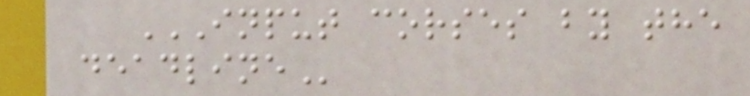INPUT CORSES BY THE
DEADLINE
